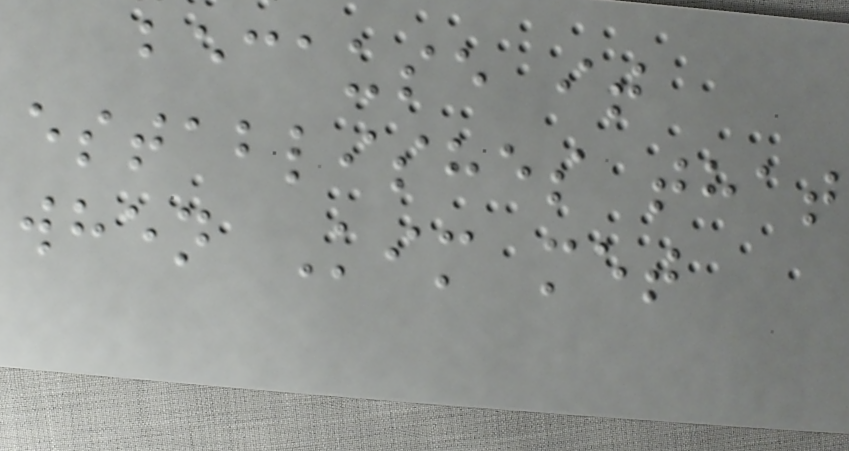because it
establishes that
when Kim met
